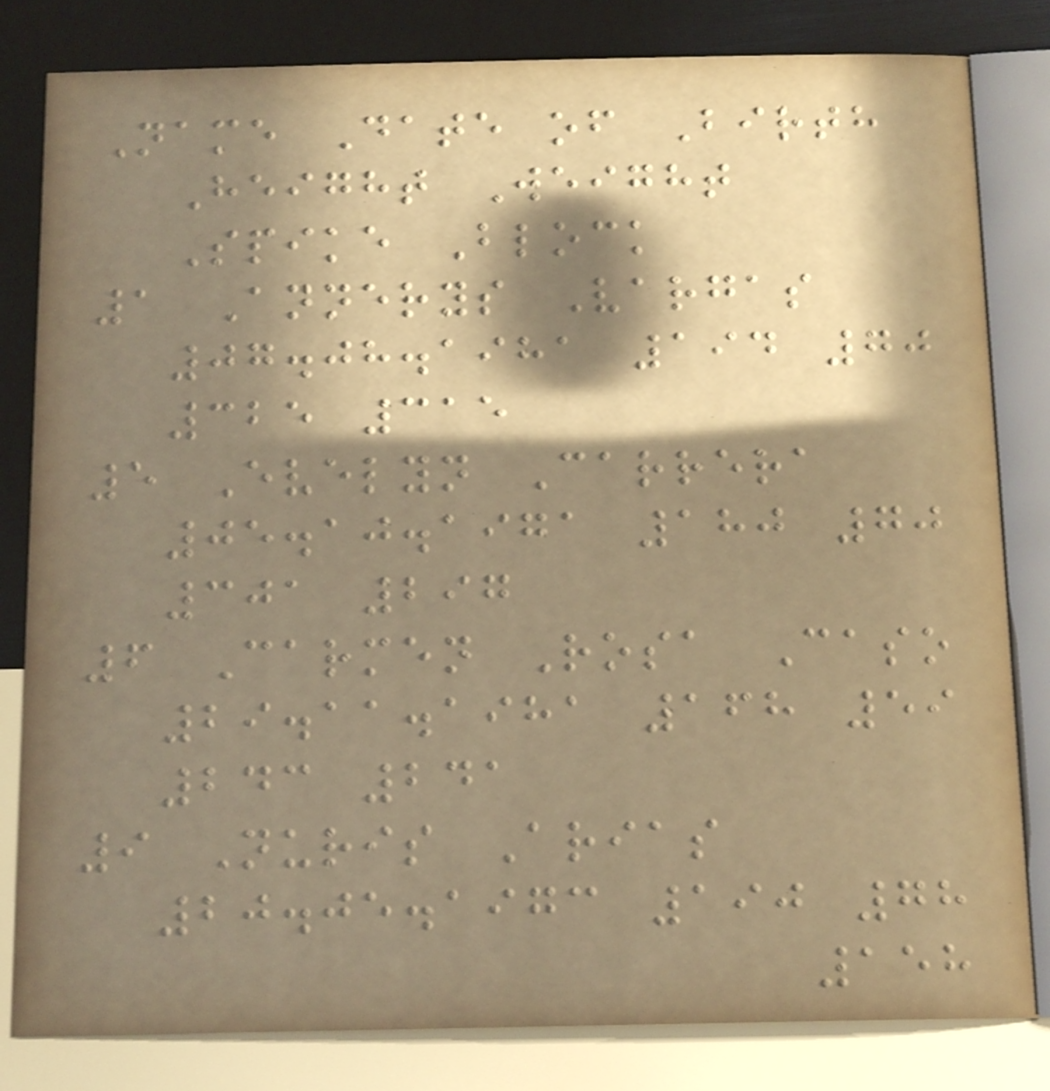Name Date of Birth
Height Weight
Spike Block
1 Annerys Vargas
07.08.1981 194 70
325 315
5 Evelyn Carrera
05.10.1971 180 70
301 297
6 Carmen Rosa Caso
29.11.1981 168 59
243 241
9 Nuris Arias
20.05.1973 190 78
158
